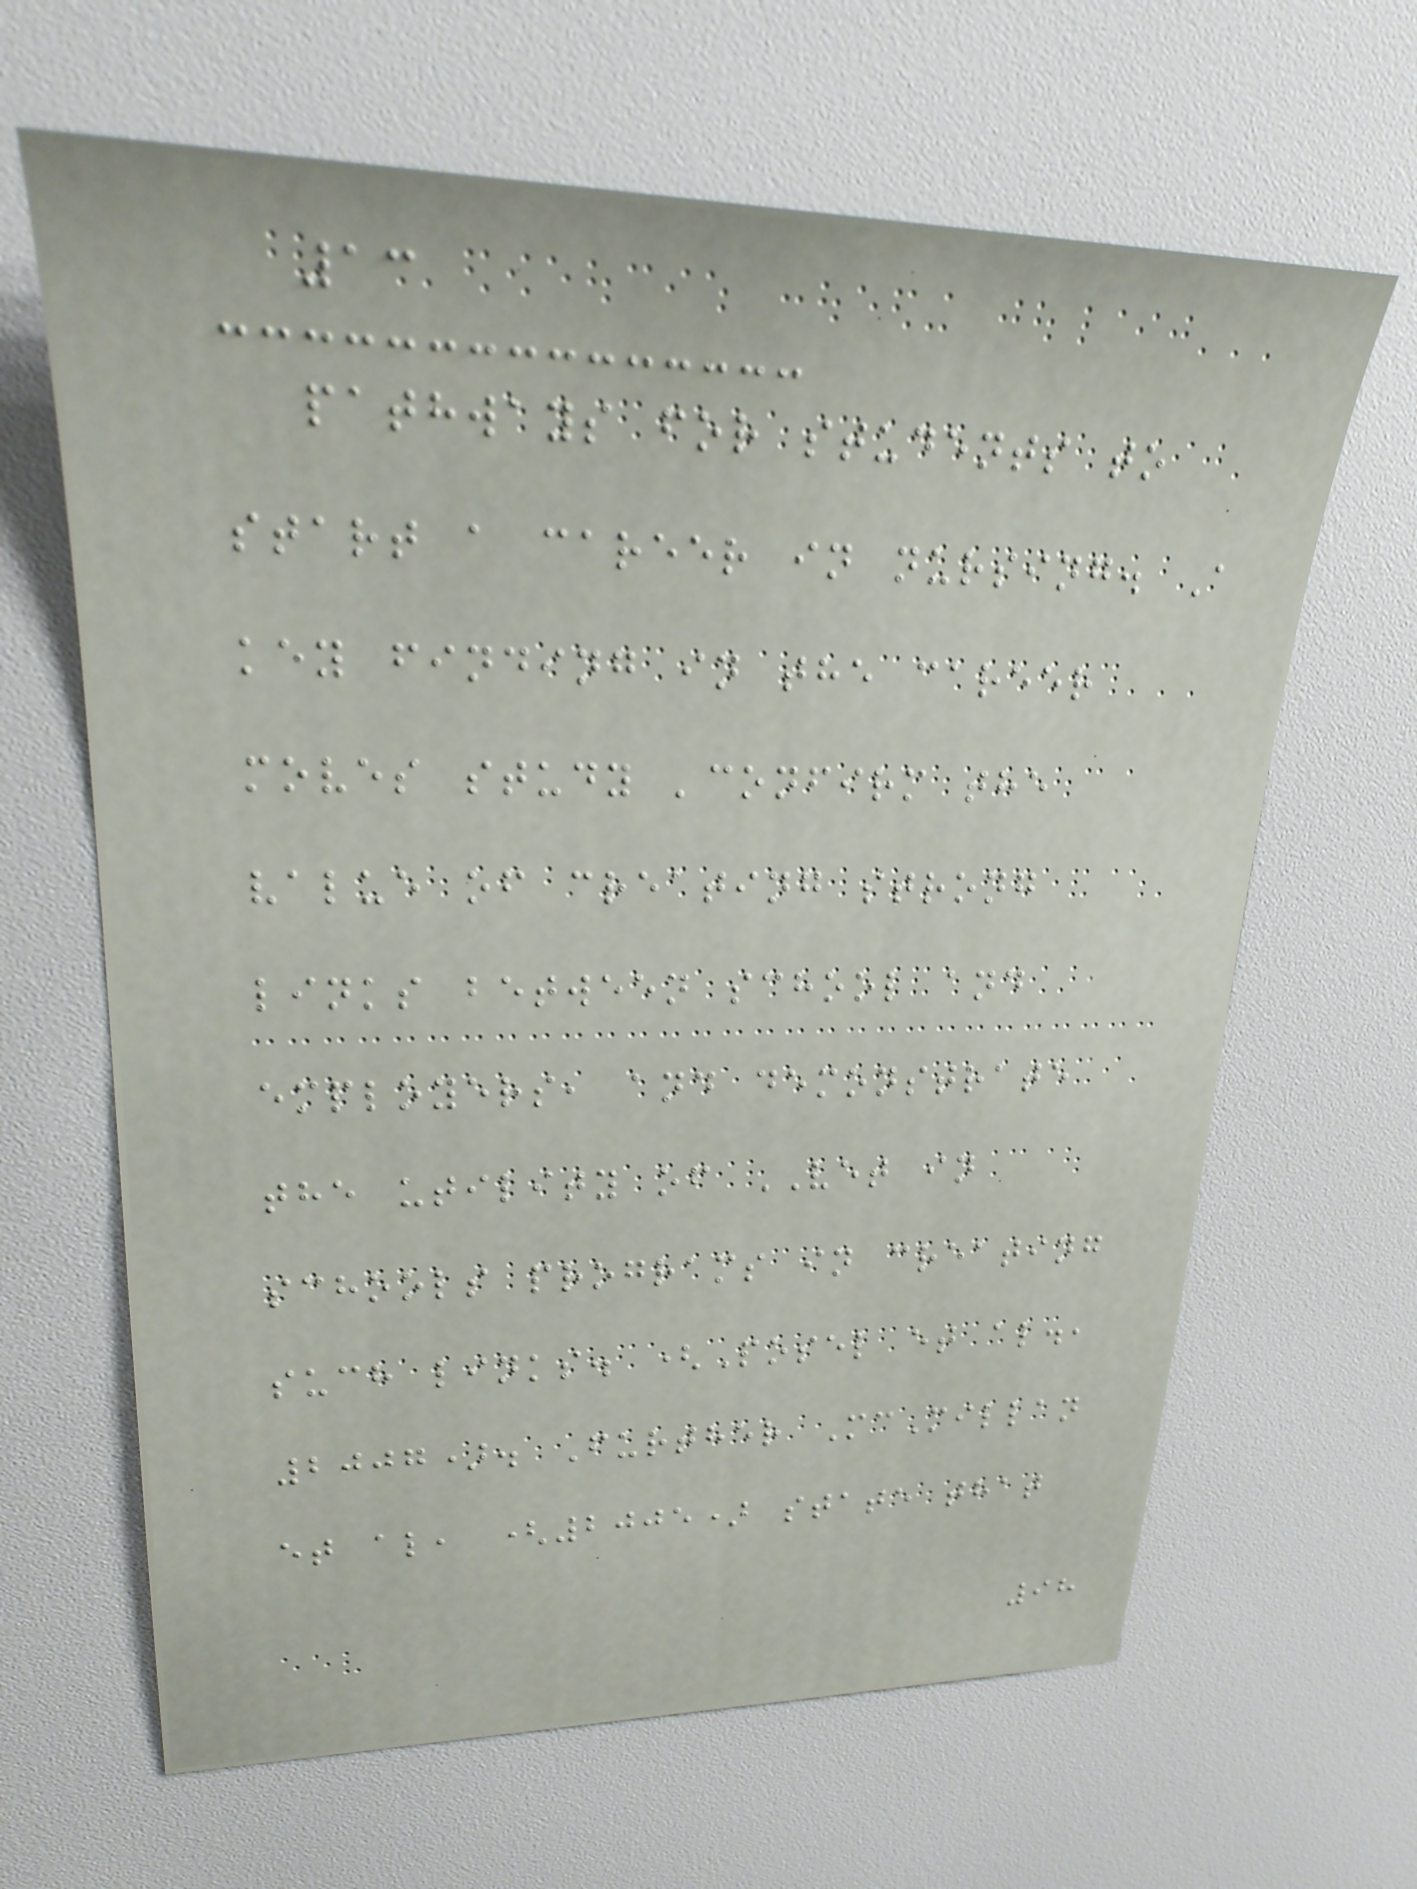13
pathways for students to
start a career in nursing. A
key finding in the career
moves study 'confirm the
value of creating strong
links between school and
employers, and demonstrate
the utility of VET in
schools programs in creating
such links. (Posel et al.,
2007). Further McMillan
et al, (2005) state that
98
